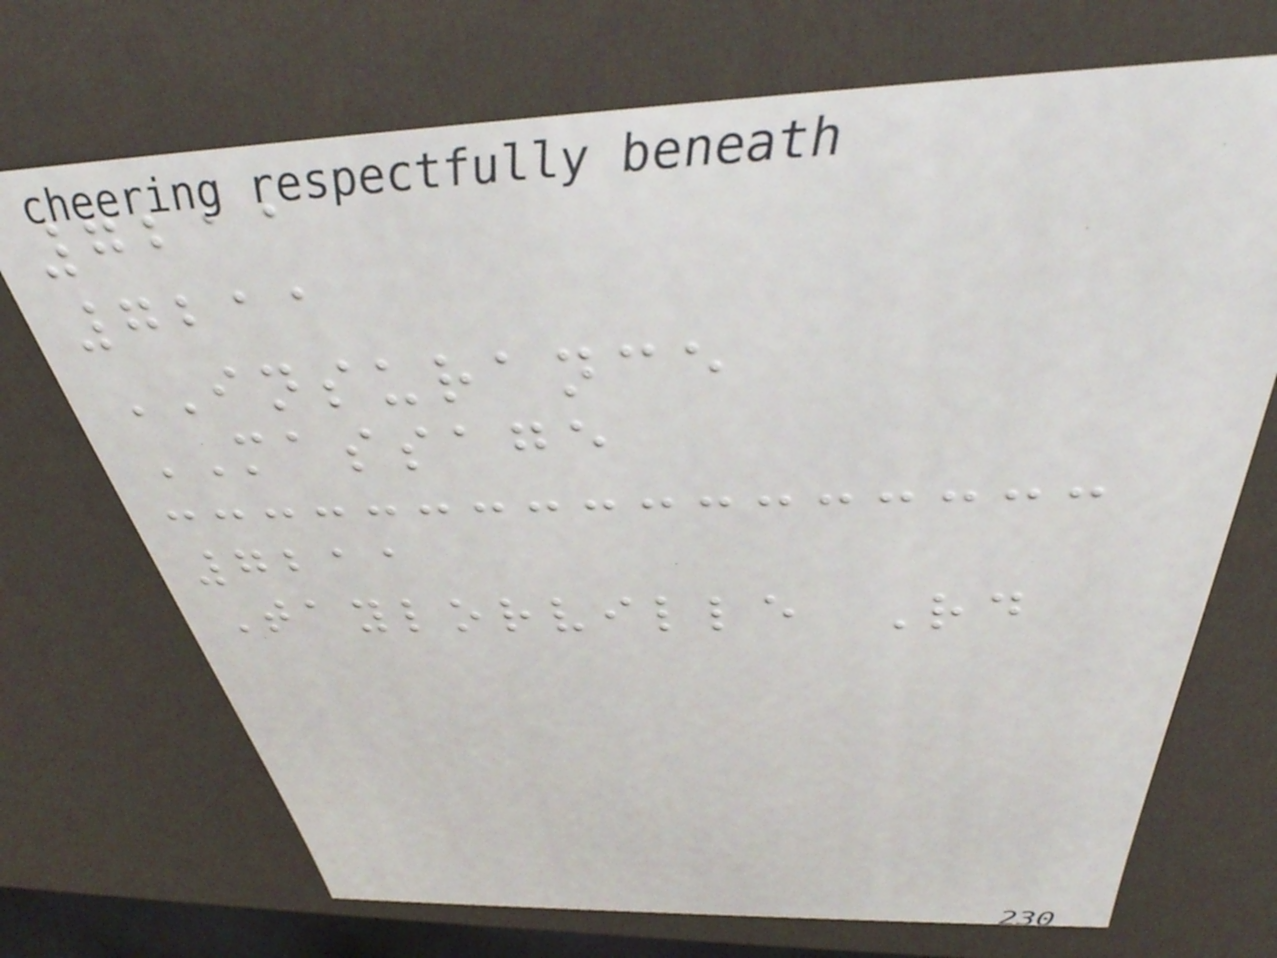7211
7211
INSURANCE
MASSAGE
7211
Taylorville Rd
